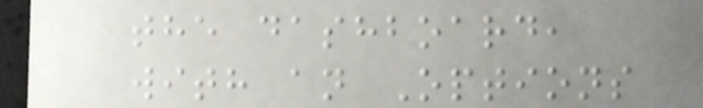the dashboard,
with an Options
